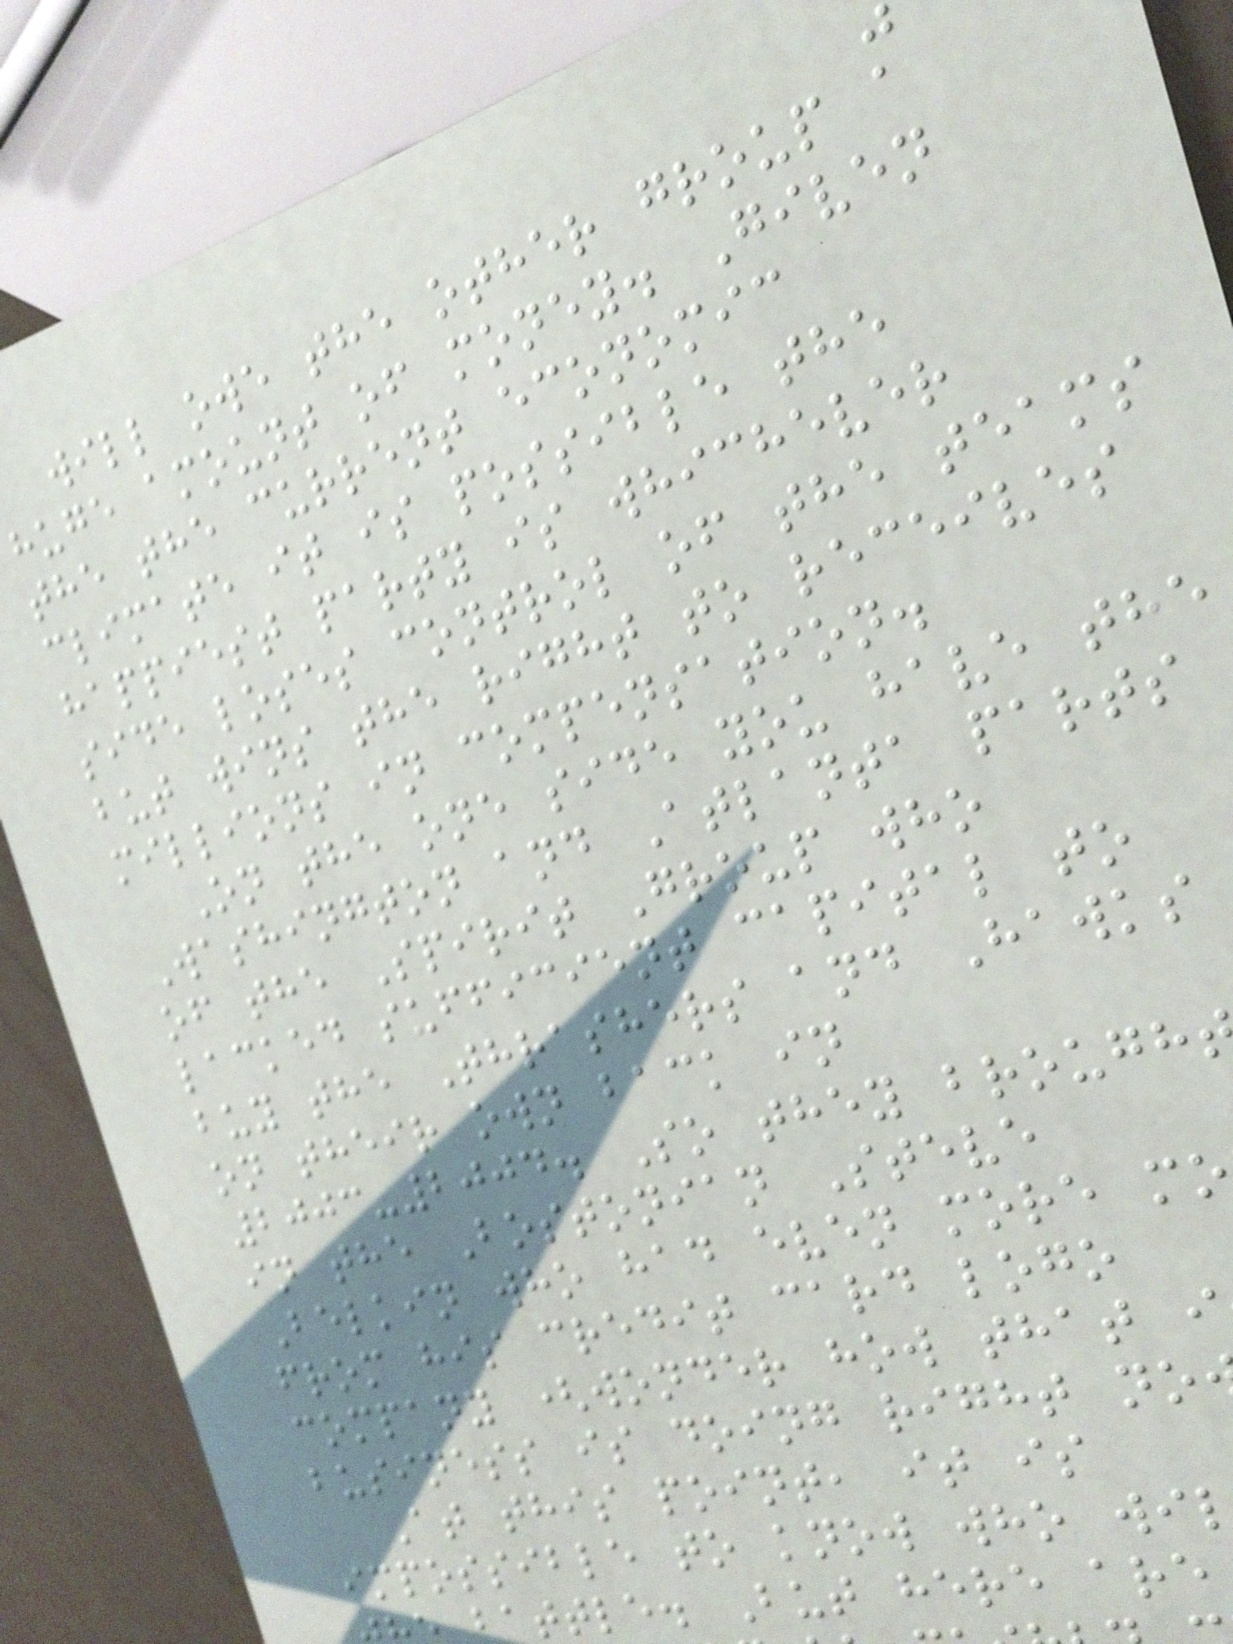will owe the other group a
huge amount of money. Given
the the current economic
climate it is possible the
happiest party is whichever
side loses control of the teams
but wins the right to receives
millions in compensation.
On the one side you have the
Washington and Atlanta parts
of the Spirit Group who
lacked sufficient capital to
buy the Thrashers and Hawks
on their own back in
2003-2004. So they brough
in the Bostonian Steve
Belkin who had even more mo
from his credit card logo
company (wonder how that i
business is doing right no
At this point, it is
impossible to know who wi
battle. But here are
